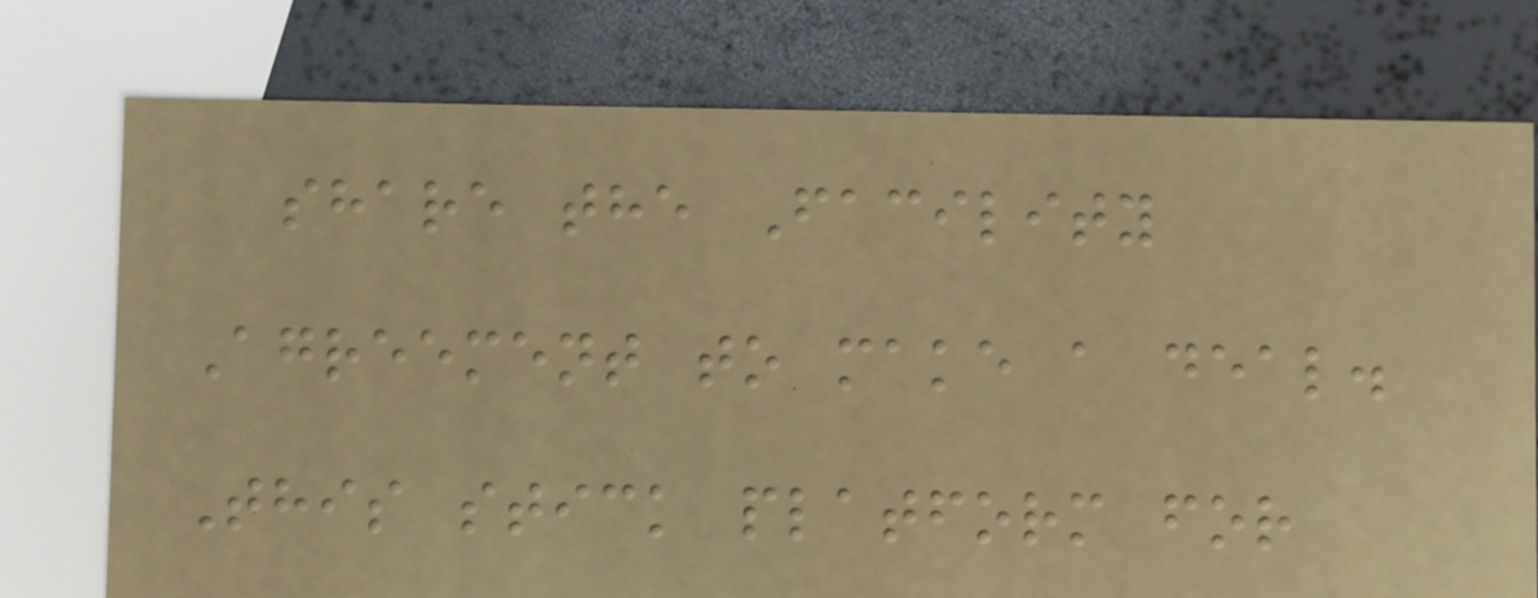share the Facility
Agreement to make a deal.
This stick platform for
